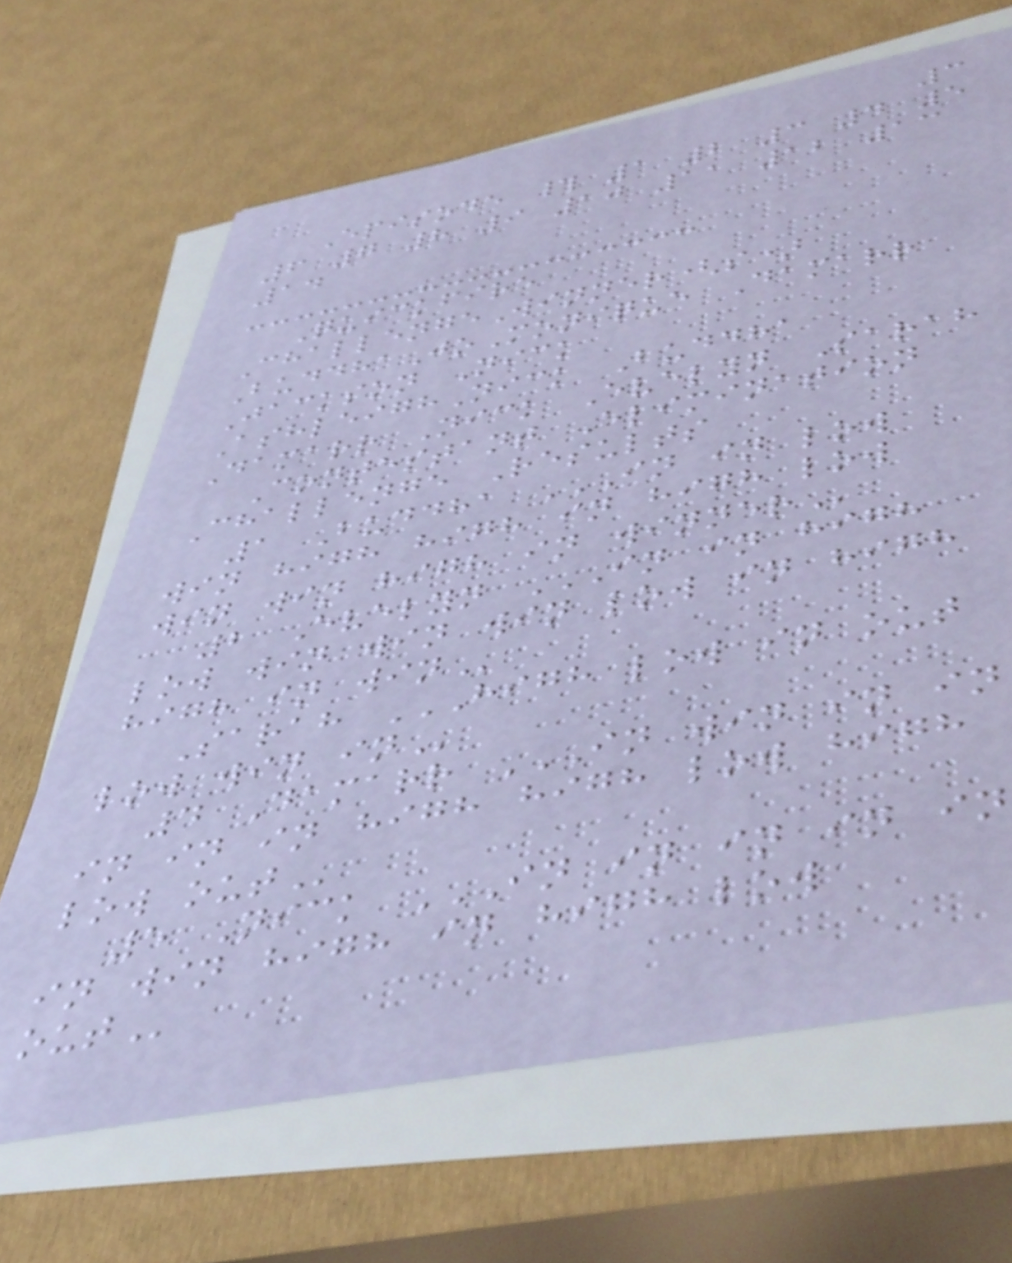3
Episode # 1 2 3 4 5
6 7 8 9 10 11 12 13
14
Quickfire
ChallengeWinner(s)
BuddhaJoMonique Damarr
Jackson Nick
AshleighNick Buddha
Damarr Nick Evelyn Sarah
Contestant Elimination
Challenge Results
1 Buddha IN IN LOW
WIN HIGH HIGH IN HIGH LOW
WIN WIN HIGH IN WINNER
2 Evelyn IN IN HIGH
LOW WIN WIN WIN LOW IN HIGH
HIGH IN WIN
Sarah HIGH LOW IN OUT
LOW WIN IN
4 Damarr IN WIN IN IN
IN IN IN HIGH HIGH LOW HIGH
LOW OUT
5 Nick IN IN IN IN IN
IN WIN HIGH IN HIGH LOW
OUT
